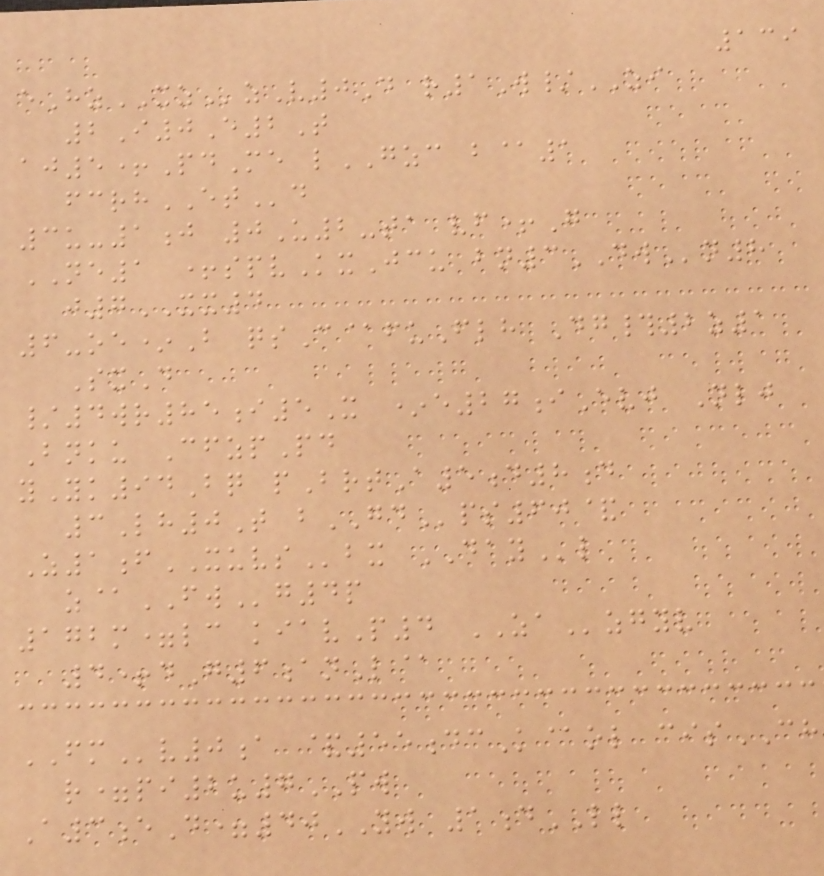139
eHzXZzV0D r1W/ZI
2I0E2T
aj5+PdMe lGZC b@1
fcrhETd
3u-1j 0U2-ta vf+G
NE1 +spvKxJcu bn3DWn8
j7XX4
6-oe*B qsC@fuFlh Dg#2z1
SxD
/4wr85i5X *e27iEvj Nlj
Bnku CfzpPd
yYk94Bq pBrtA5d8d
3Lh0T bGDps60&
Z1fXUVSbx DAYl
z@FWg4p
172m=lc kiavP4 ZAzgyv
4+dG6anL@
FMv0a &55dcK@ol cisCH
r=pi2u7PW
A3eD=40YW 1dLL
